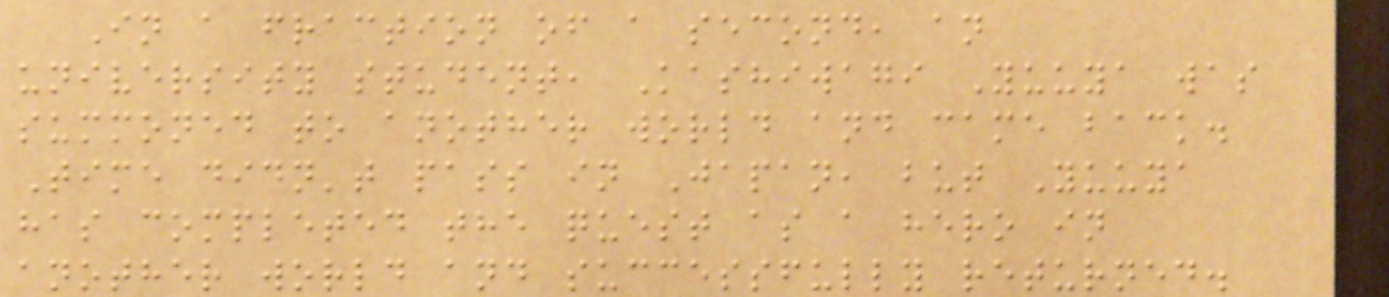In a fraction of a second, an
university student, Kashiwagi Yuuya was
summoned to another world and came back.
Time didn't pass in Japan, but Yuuya
has completed the quest as a hero in
another world and successfully returned.
